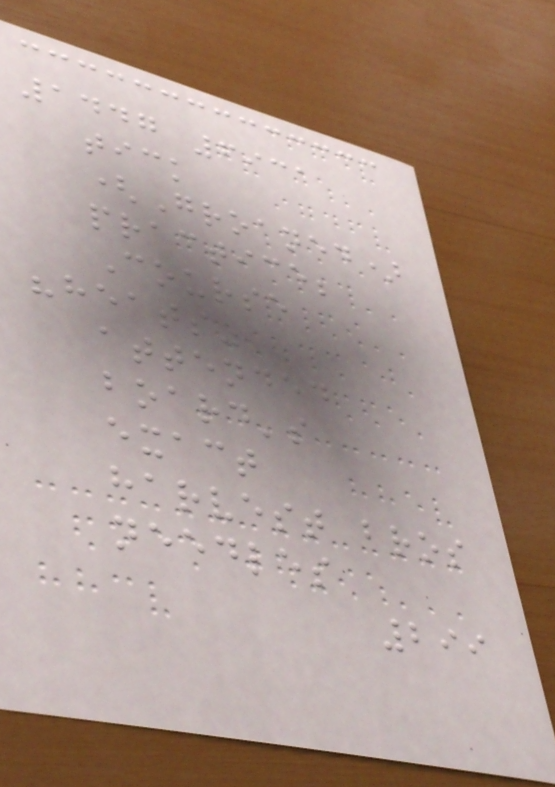1447 6931
tick
(Groaned)
practice;
Course
"heats"
attended
board's
exact
harvest bros
needles
299
